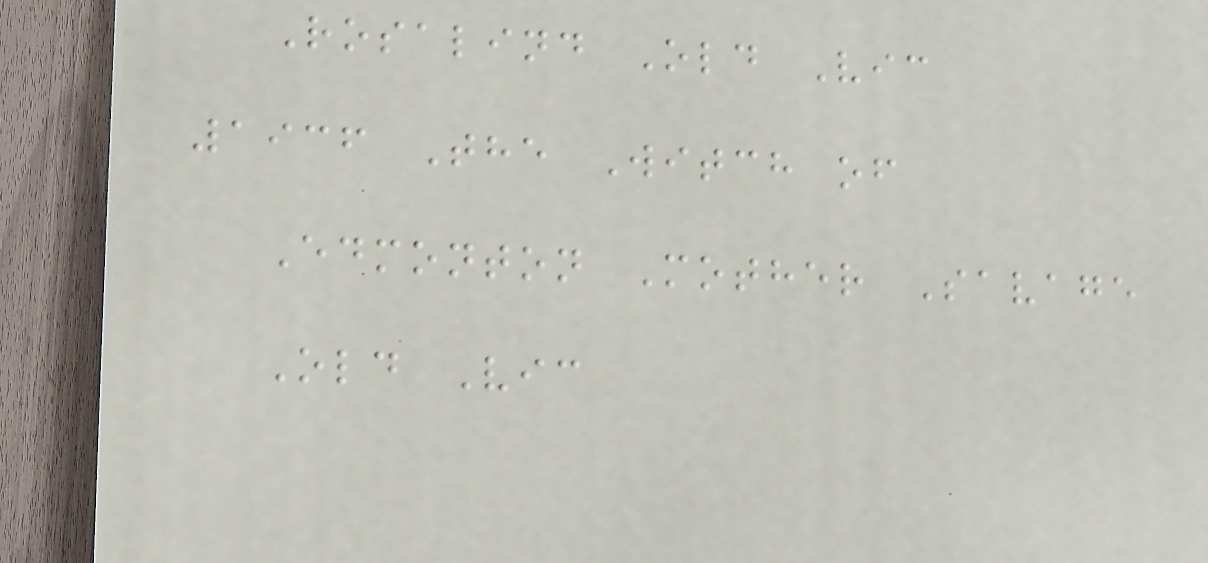Rosalind Old Vic
1936 The Witch of
Edmonton Mother Savage
Old Vic
